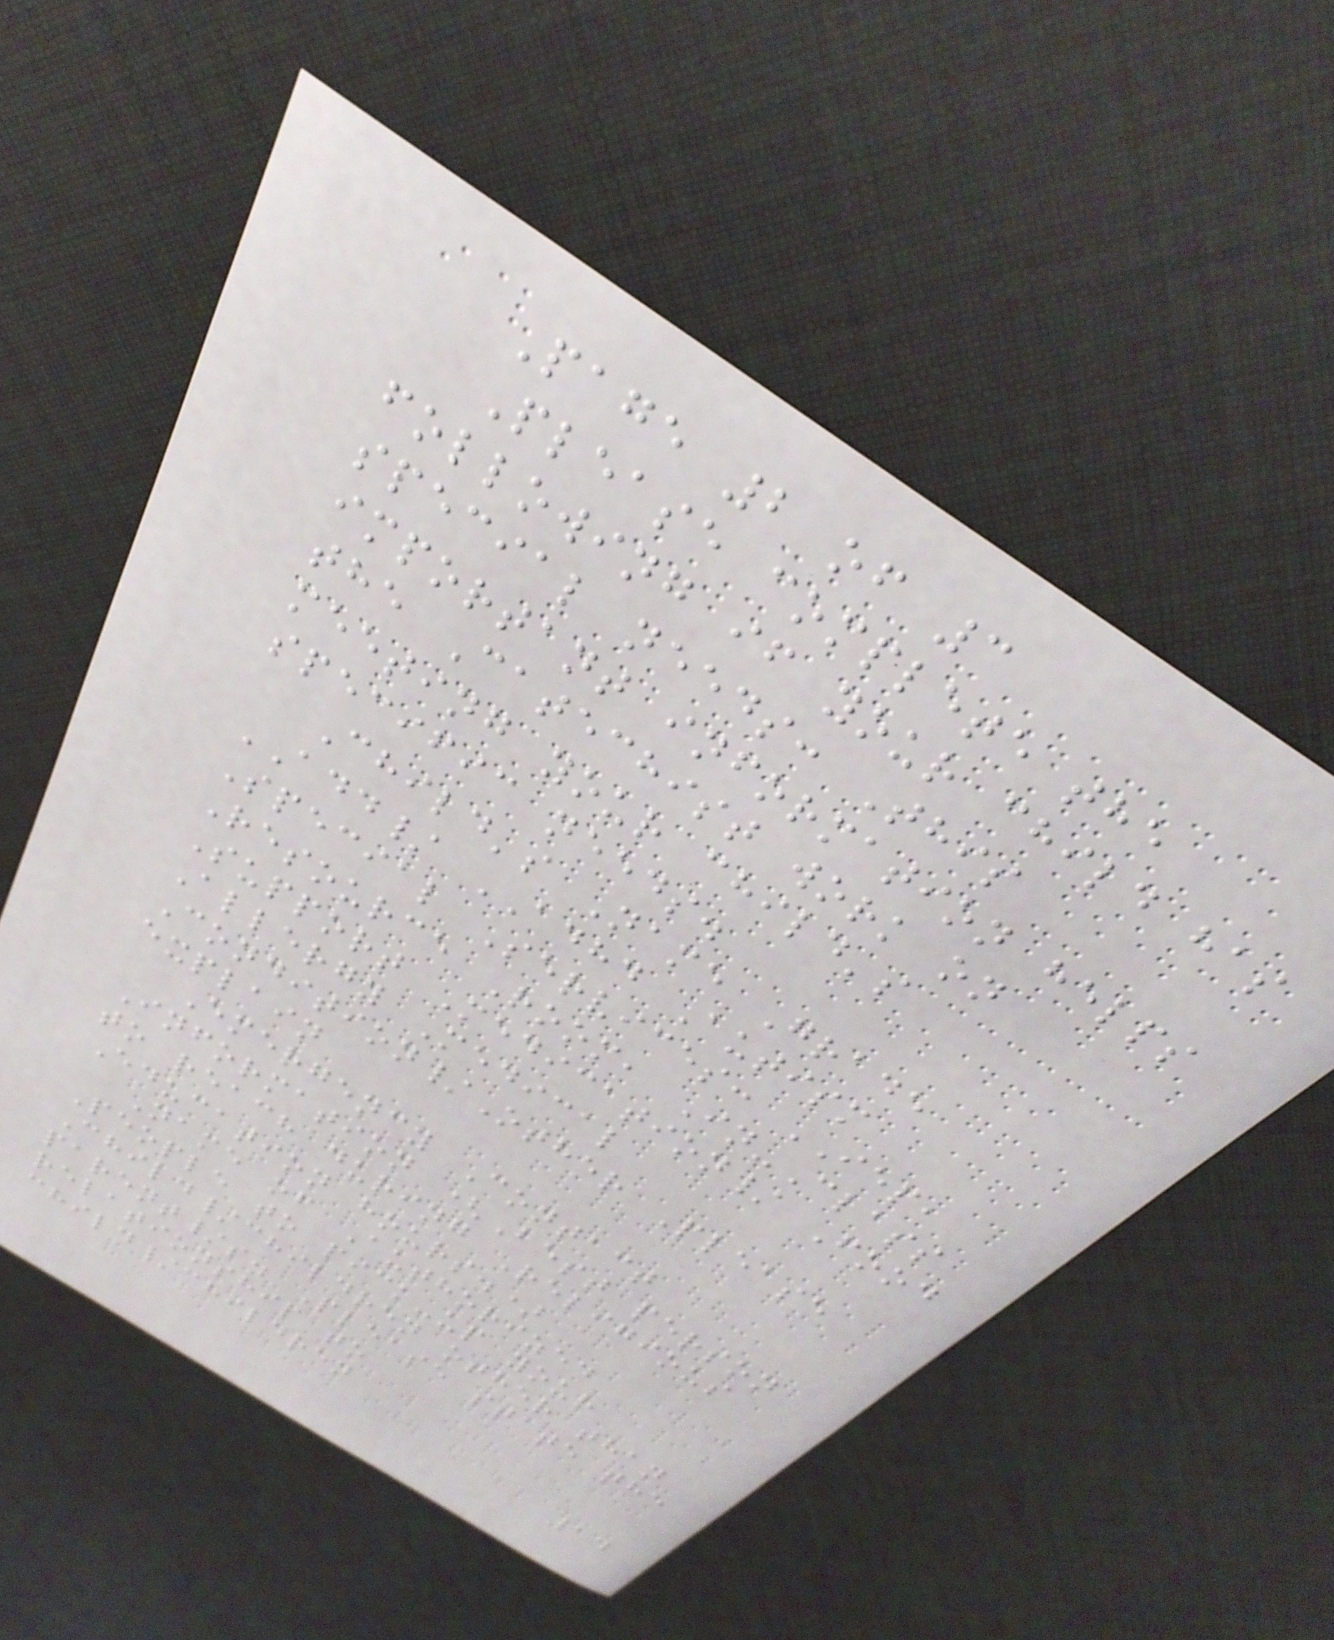Page 2 of 3
Please complete the
following if your child has
special needs: This
important information helps
the Catechist work on
meeting your child's
specific needs.
Child's Name Grade
ADD/ ADHD Autism
Special Services: IEP,
Resource Room, In-Class
Support Medication/ Food
Allergy Medical
Condition/Other Please
explain
Emergency Contact
Information (Best person
to reach during Religious
Education hours.)
Name of Authorized
People to pick-up your
Child/children other than
parent/s. Please state the
relationship to
child/children
14
